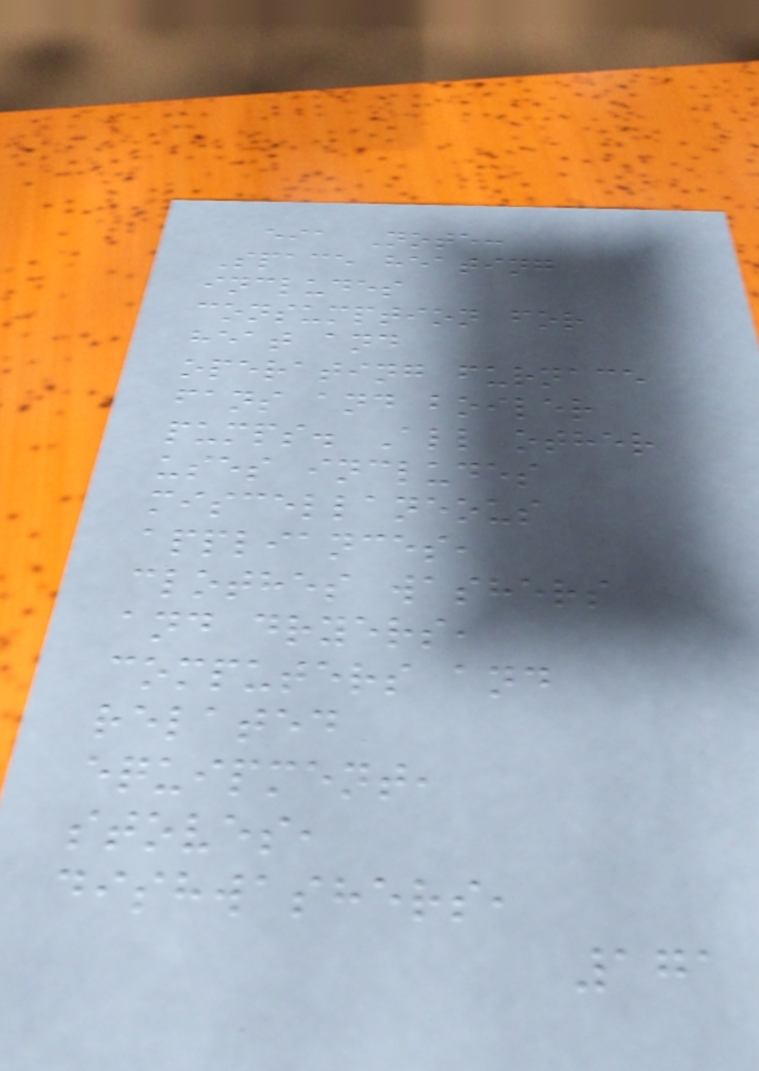eia Note:
Space heating
includes
consumption for
heat and
operating furnace
fans and boiler
pumps. All other
uses includes
miscellaneous
appliances,
clothes washers
and dryers,
computers and
related
equipment,
stoves,
dishwashers,
171
